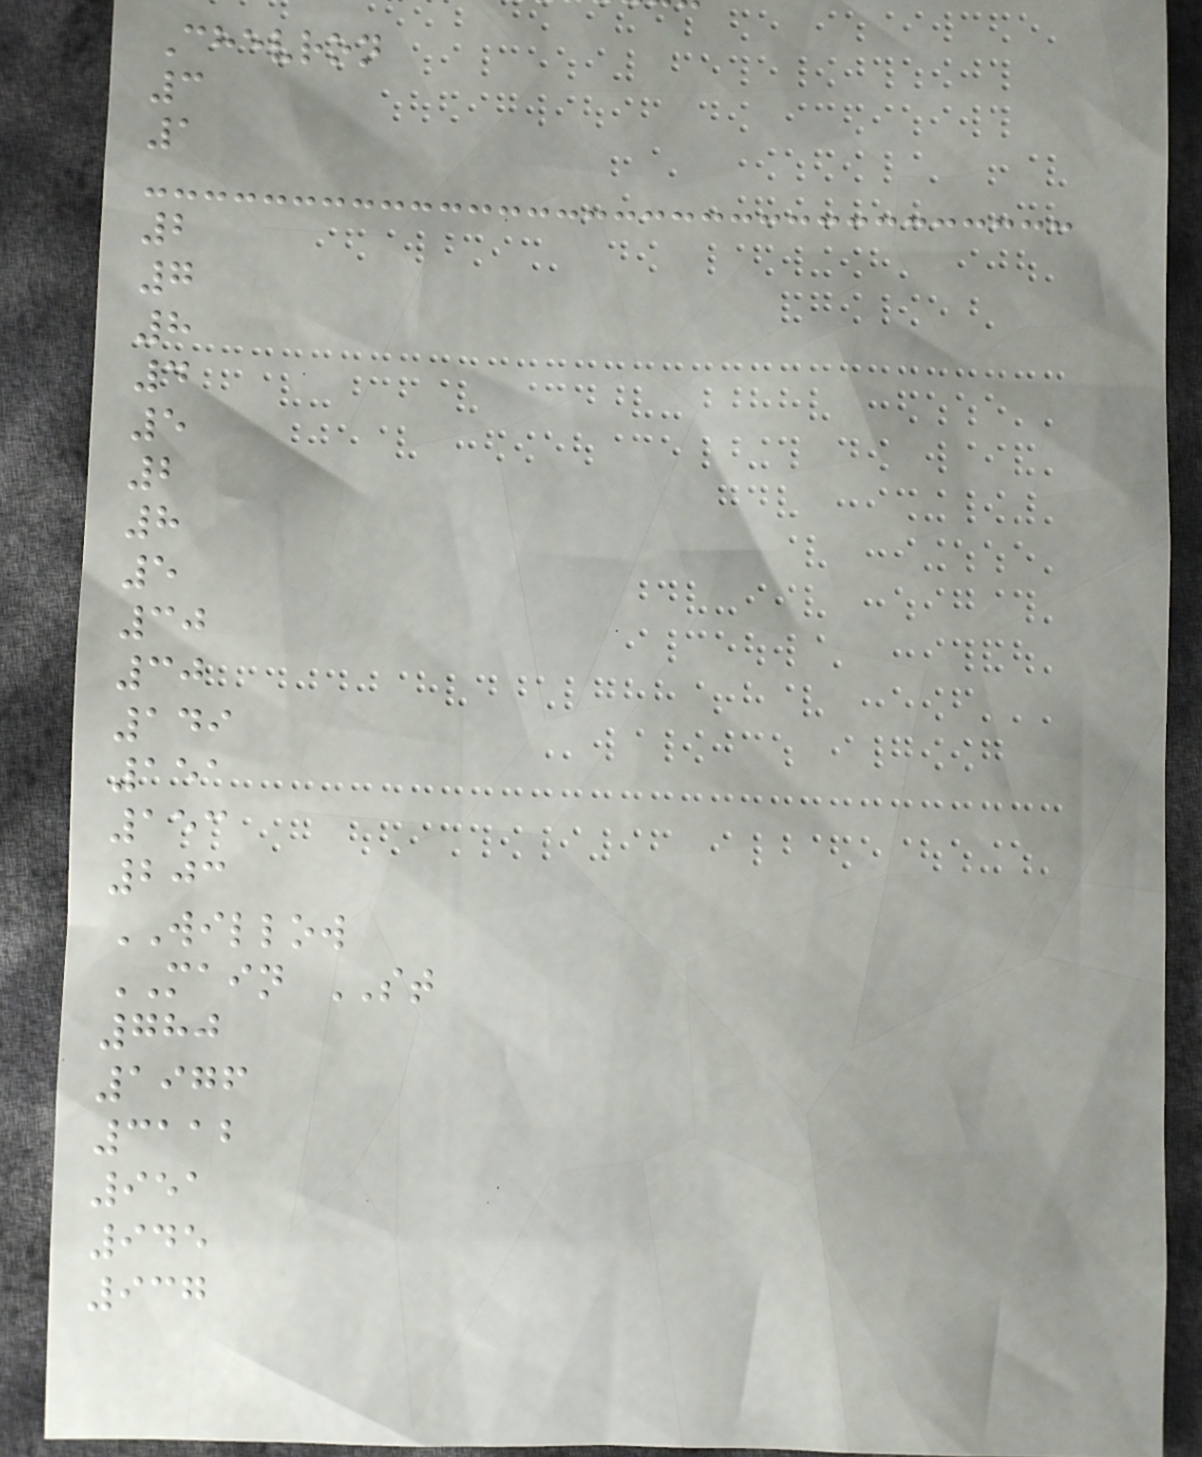Chevron
3
1
2
7
8
4
5
2
8
5
30
30
149
151
153
203
WILLOW
MAIN ST
780
1976
3112
951
945
937
